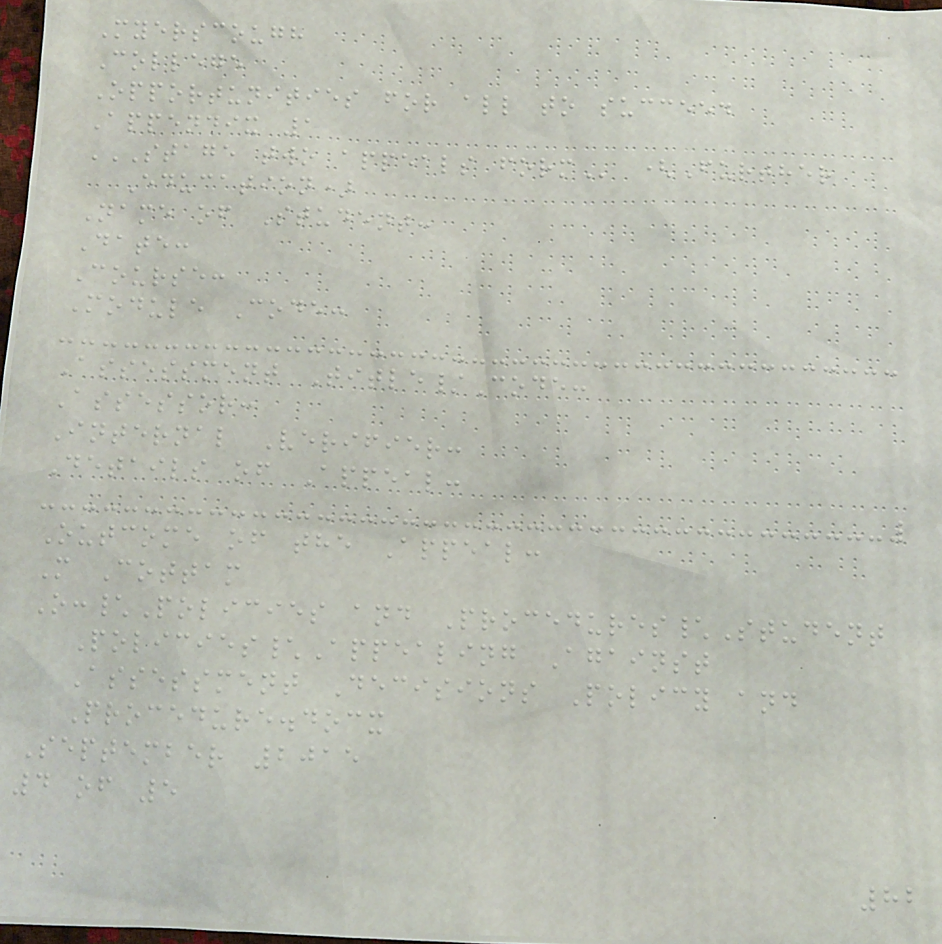Myerscough
College
Opportunities for all to succeed
Appendix 1
STAGE TWO APPEALS FORM (Further
Education)
Name of Student:
Date:
Course:
Module Code:
Assessment Title/Code:
Assessor:
Internal Verifier:
Details of Appeal:
Outcome of the Appeal:
M Cottam
O:\Policies and Procedures\Student
Policies\Appealing Against
Assessment Decisions Policy and
Procedure.docx
September 2015
4 of 5
82
